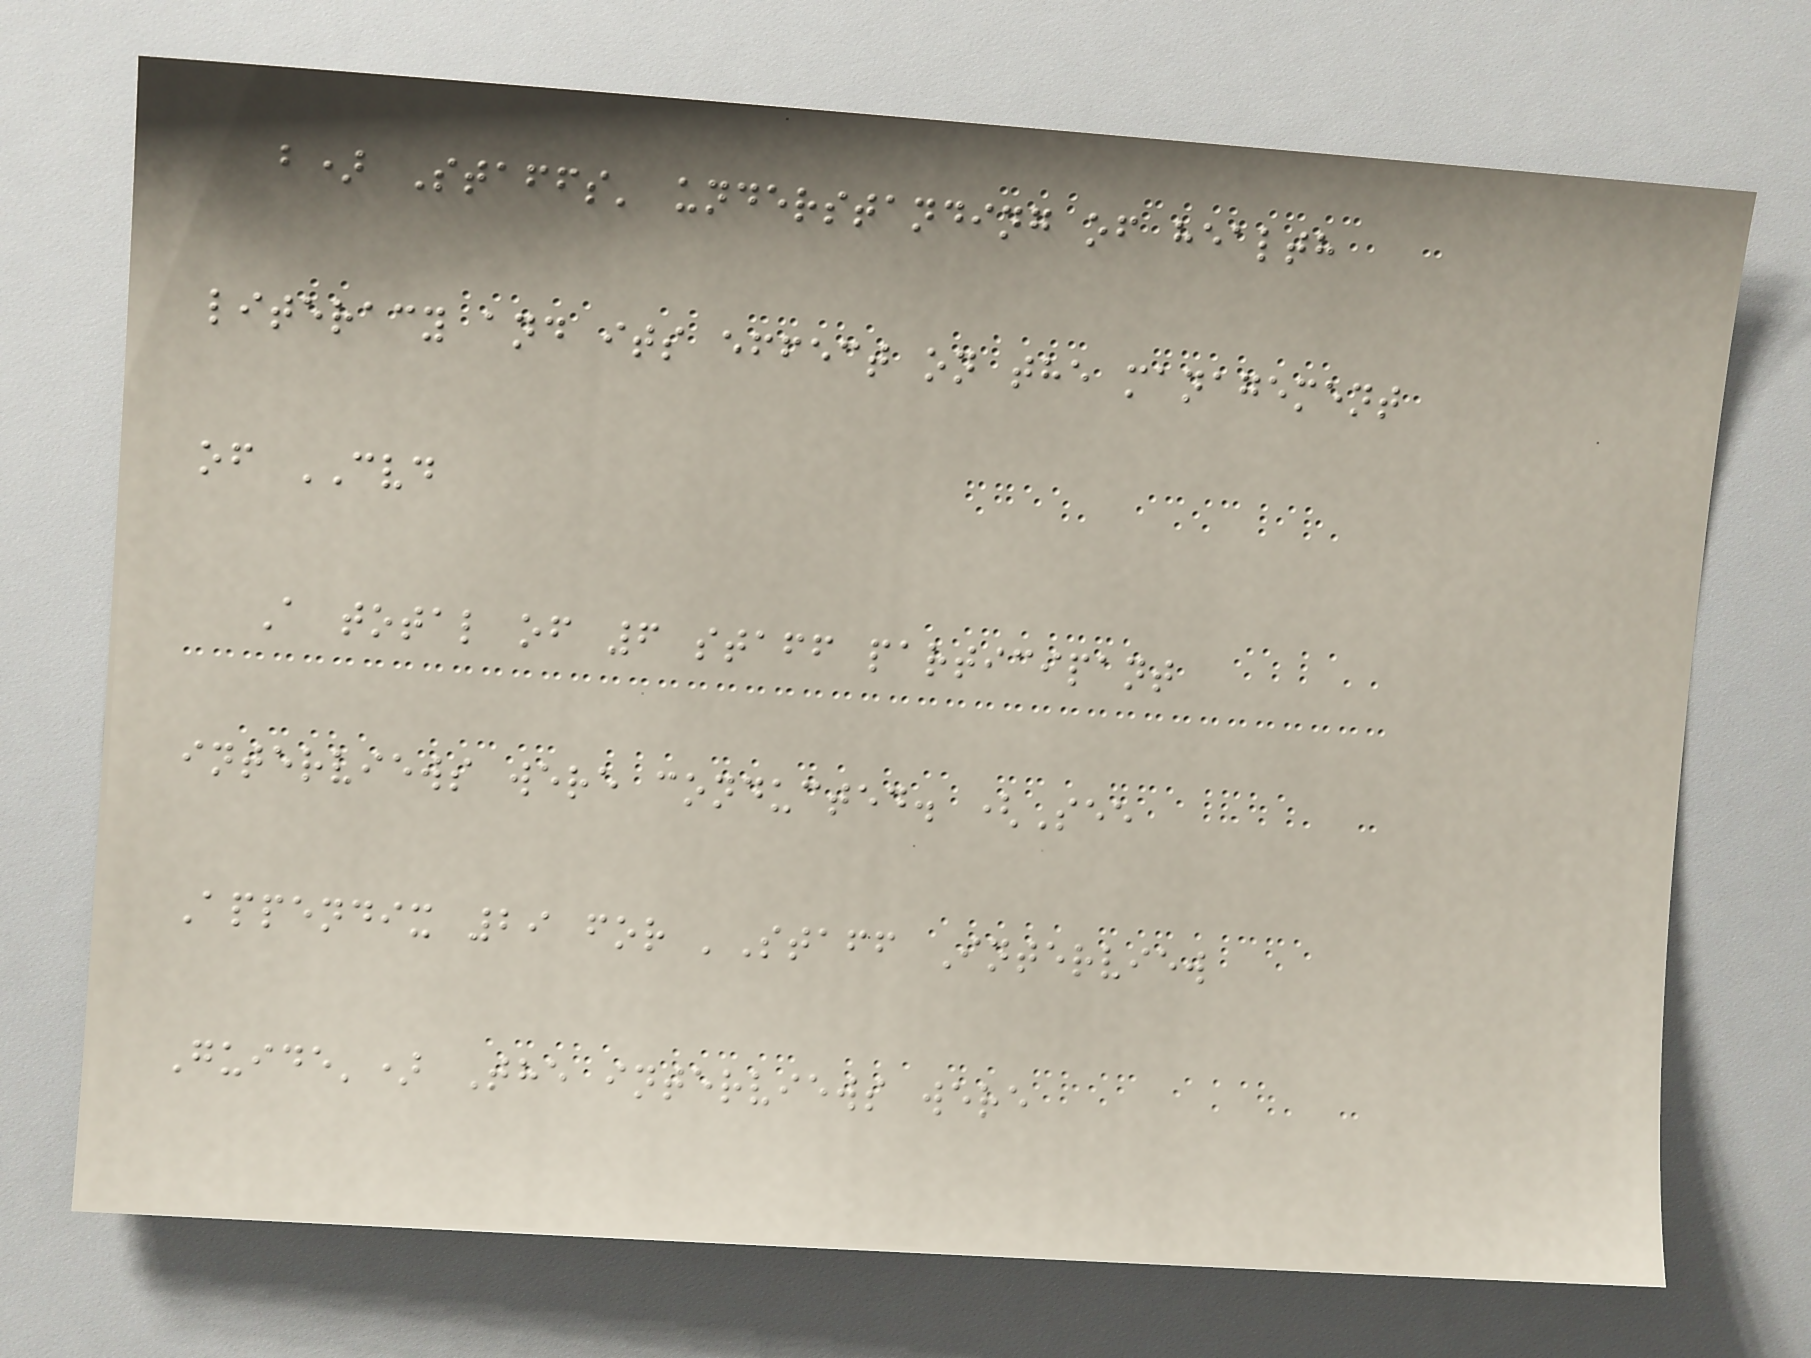b) Staffs' understanding of health
literacy and its effect on the management
of CVD
A total of 6 staff participant
interviews were conducted. (See
Appendix 29 for 'Staff Interview
Guide') The interviews were
